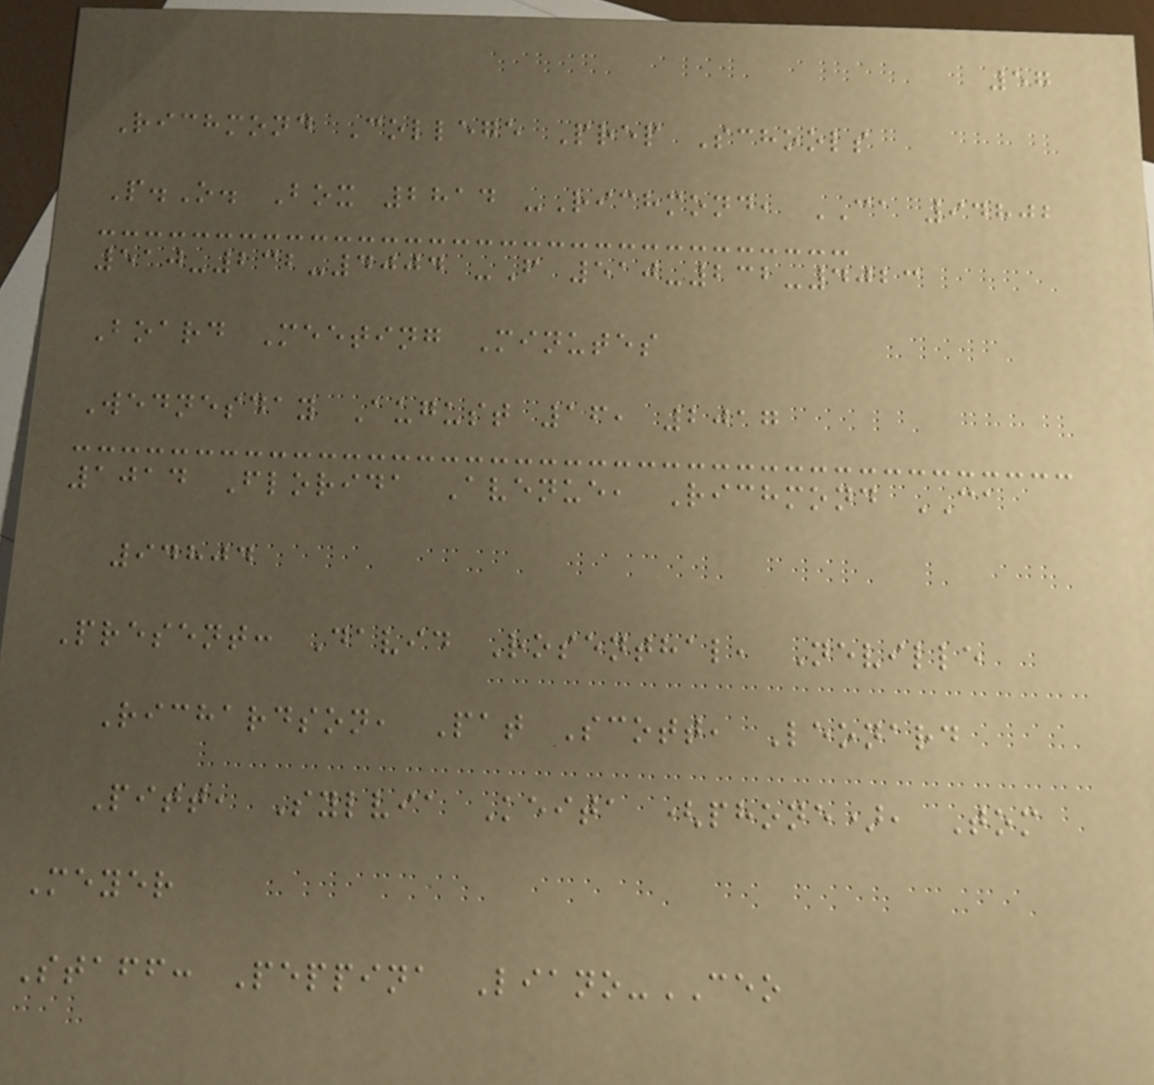57
Richmond College Prep Schools
P.O. Box 2814 -Richmond, CA 94802
510-232-4004 -F 510-232-4023
Board Meeting Minutes
Wednesday August 16, 2017
1014 Florida Avenue, Richmond CA
94804
Present: David Rosenthal, Neville
Richardson, Pat Scott, Leonard
Pitt, Sylvia Keita (phone), Tom
Meyer
Staff: Peppina Liano-CEO
